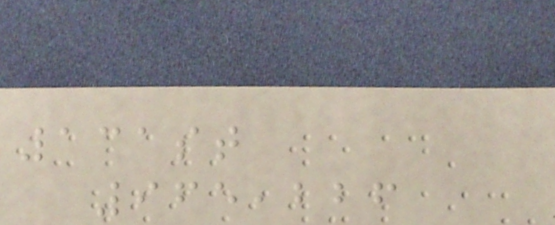131st
965,226
